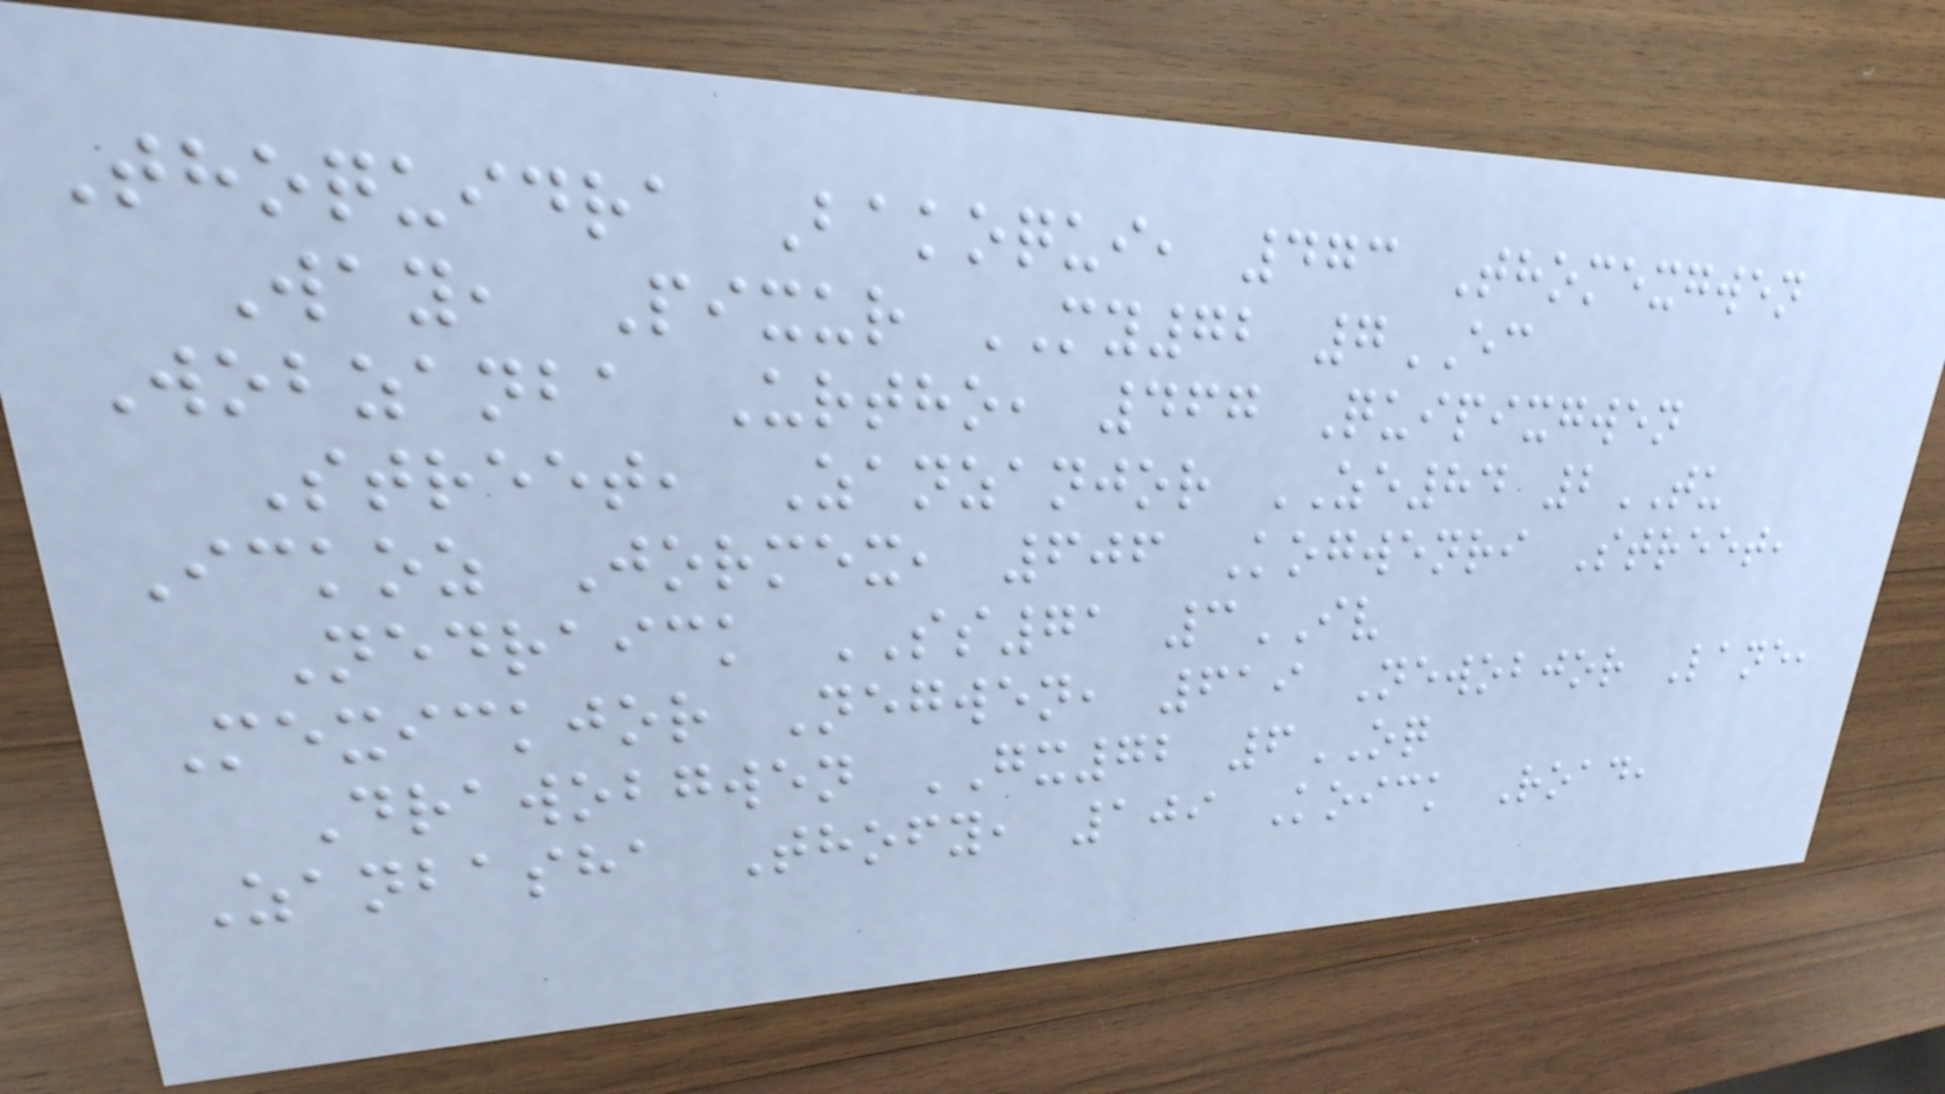Thoquidra Bakoqui, 473 Thomexgwen
Way, Pixur MY72 7EC
Wobzanba Urtho, 467 Quipixgwen
Street, Zanzanjor ZE84 2TU
Ickoz Jormex, 606 Kogwenri Street,
Nedraick SS71 3IV
Mexickjor Negwen, 619 Newobjor Lane,
Drawobgwen GX72 6OQ
Zanbasha Thofy, 109 Koick Road,
